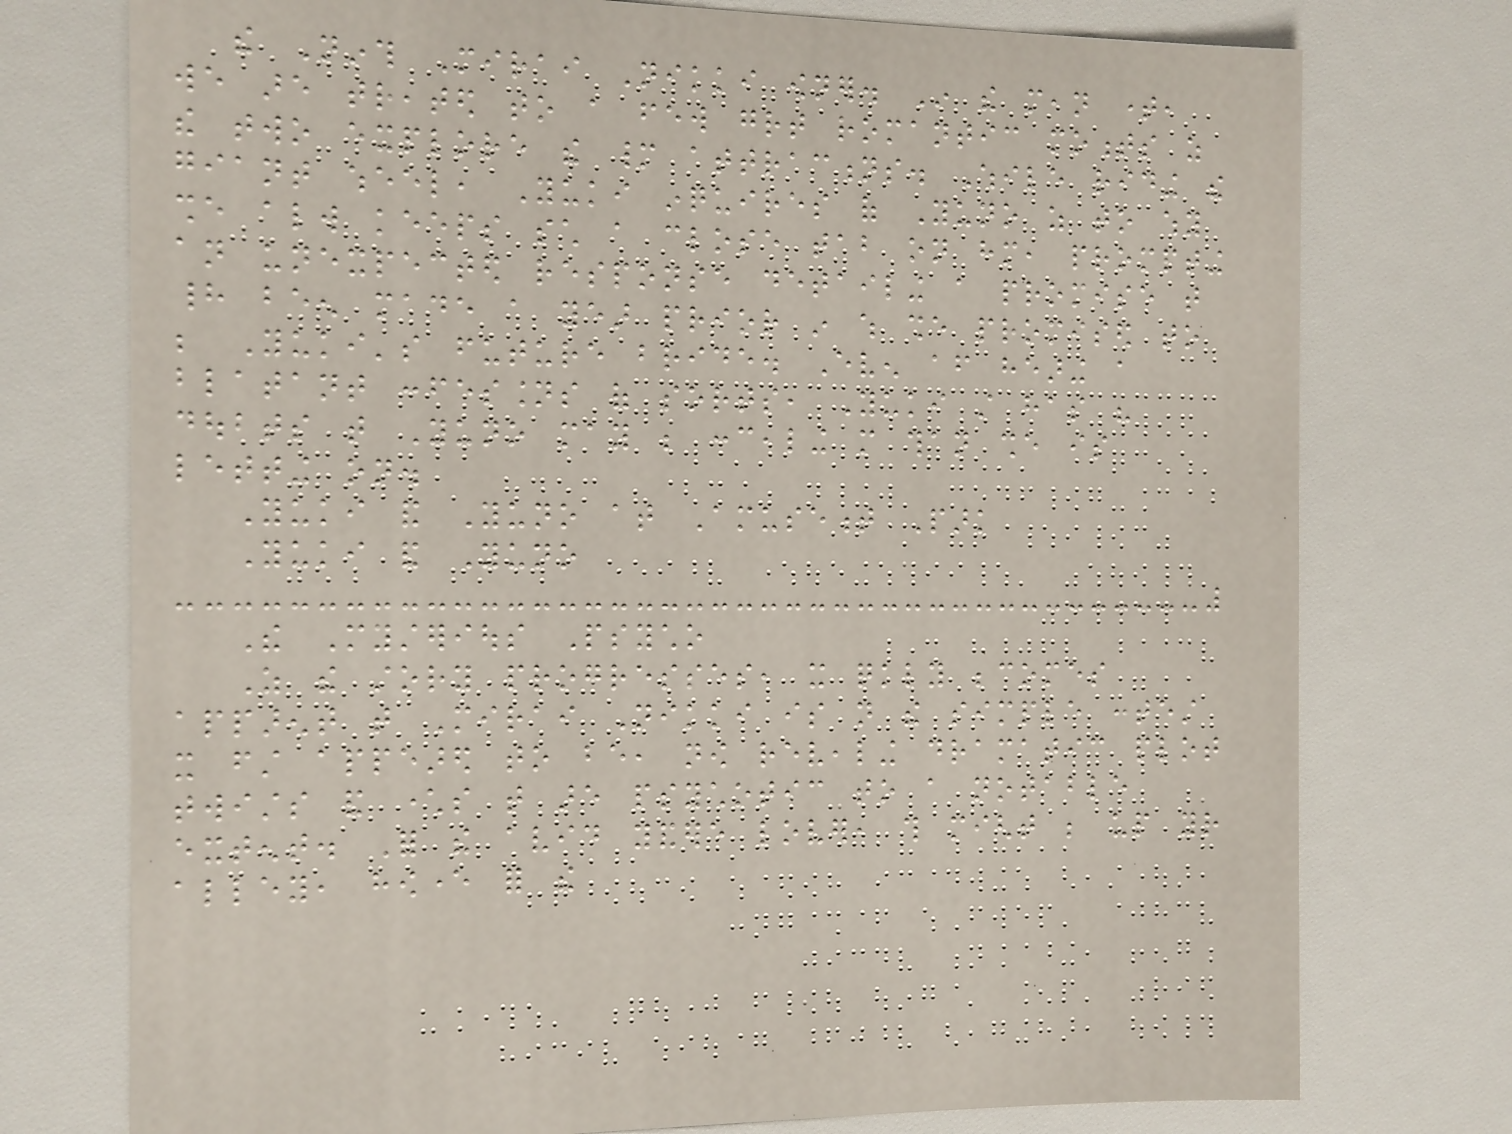the Ninth Mirai Nikki owner. In the mean time,
we are treated to a few great romantic moments as
the two explore the many attractions. While riding the
giant wheel, Yuki inquires of Yuno as to why
she always keeps such a close tab on him, prompting
an unexpected response detailing a promise that
had been made a year prior in which she promised to
be Yuki's future bride. Even after hearing a
blatant confessions of sorts, Yuki still has his
doubts that Yuno may be concealing more than she is
letting on.
Yuki and Yuno at Amusement Park
Yuki and Yuno
The Mysterious Psycho
As the story progresses, it quickly becomes
apparent that Mirai Nikki is not the simple contest
it first appeared to be, now revealing dramatic plot
twists and characters that are psychotic to a notable
extent. For the avid yandere lover, this might be up your
alley, however for the
